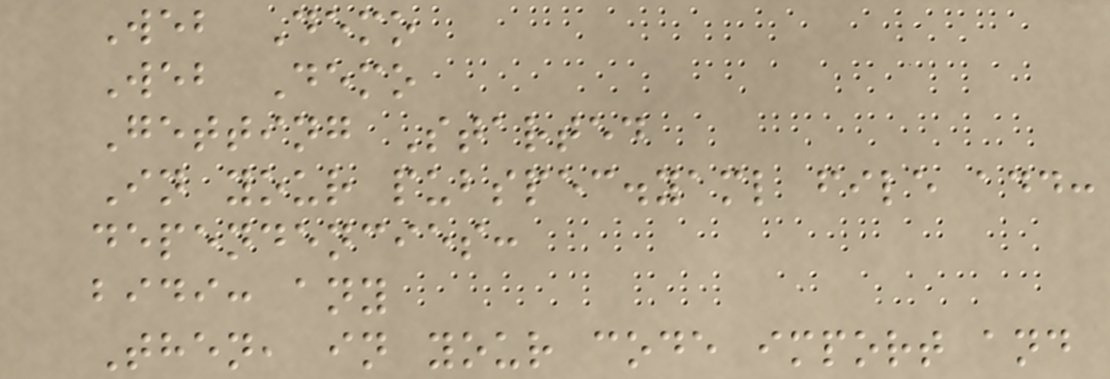Web Demo
Web Demo
Getting Started
In your pubspec.yaml file add:
dependencies:
bidi: any
Then, in your code import and
